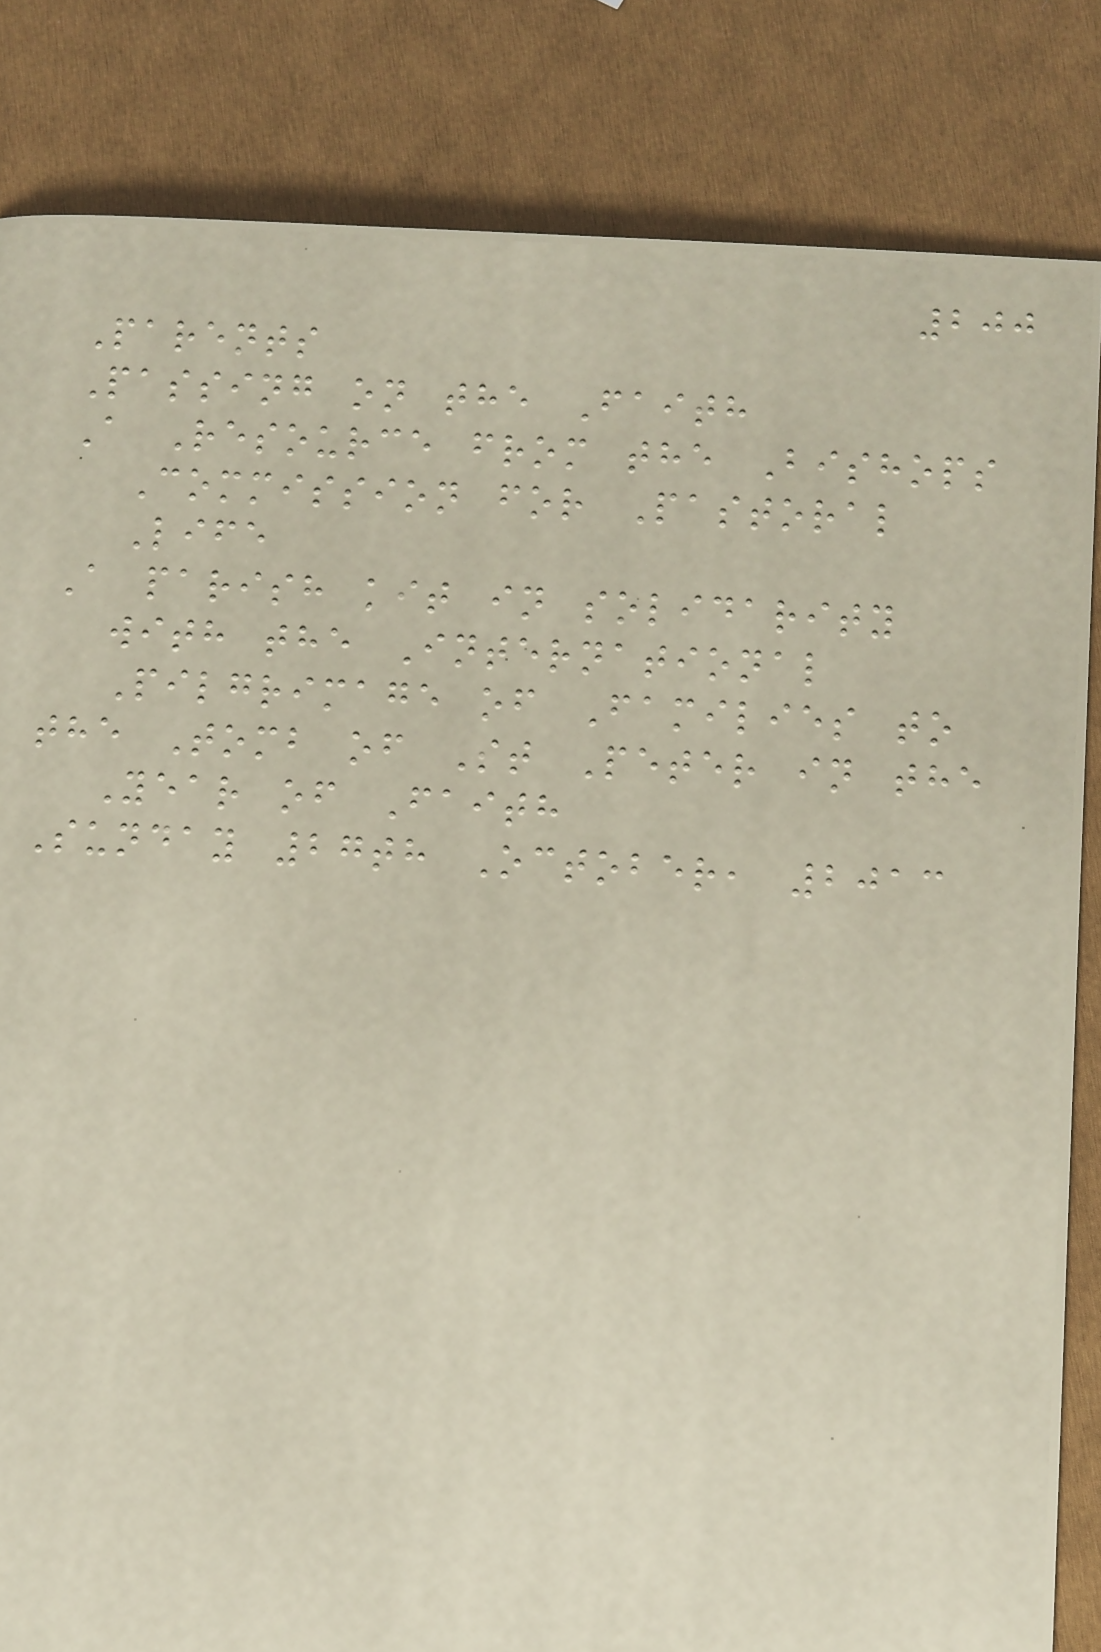200
Parents
Passing on the Faith
A Resource from the Bishops
Commission for Pastoral
Life
A parish kit in solidarity
with the International
Pilgrimage of Families to
the Tomb of St Peter in the
Year of Faith
Sunday 27th October, 2013
